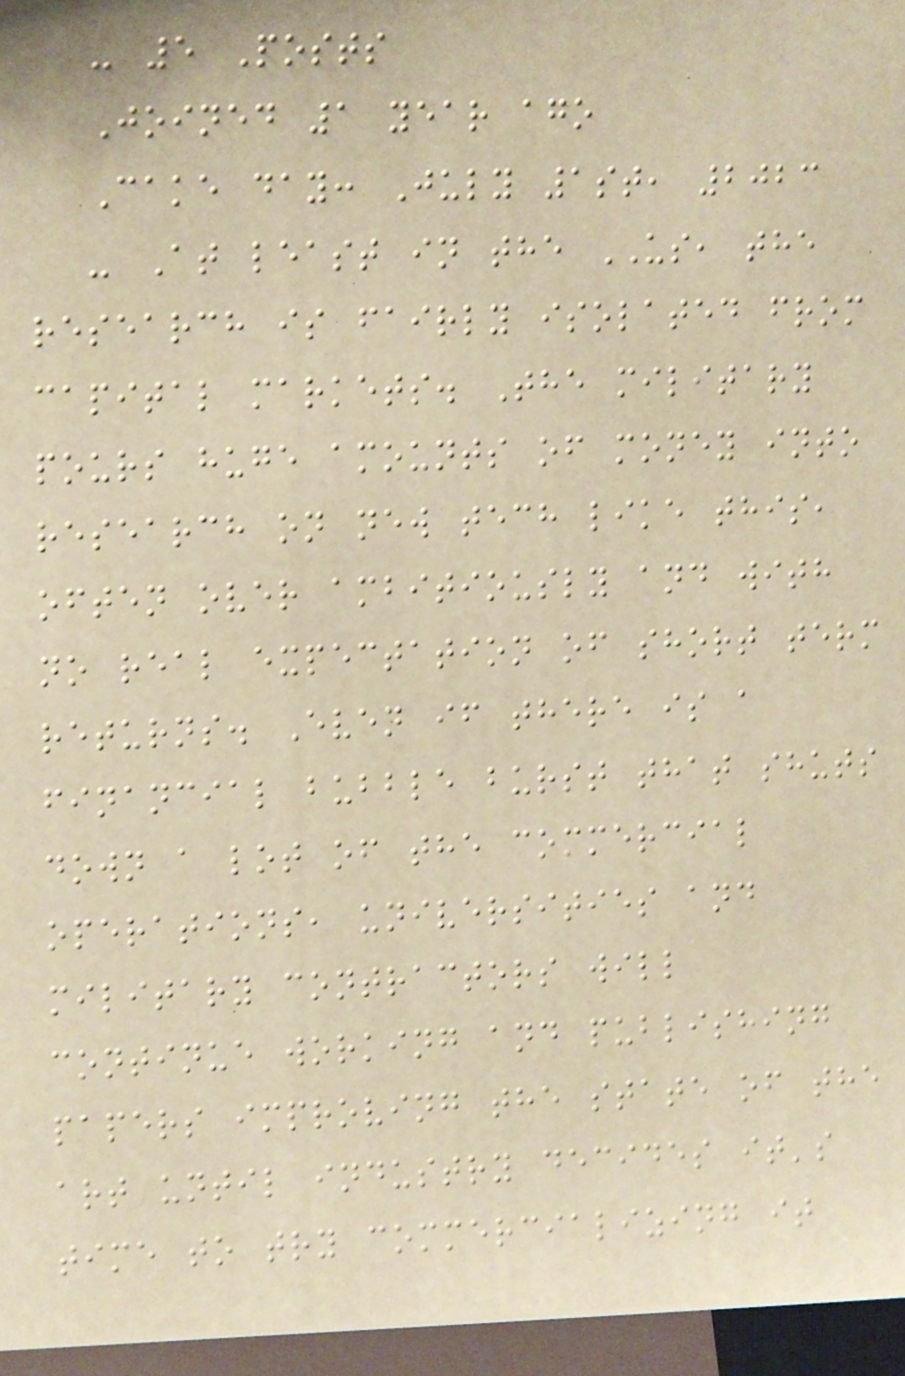- 5 Posts
Joined 1 year ago
Cake day: July 1st, 2023
- At least in the US, the
research is fairly isolated from
capital markets. The military
pours huge amounts of money into
research on new tech like this,
often over ambitiously and with
no real expectation of short term
returns. Even if there is a
financial bubble burst that shuts
down a lot of the commercial
operations, universities and
military contractors will
continue working and publishing
papers improving the state of the
art until industry decides it's
time to try commercializing it
